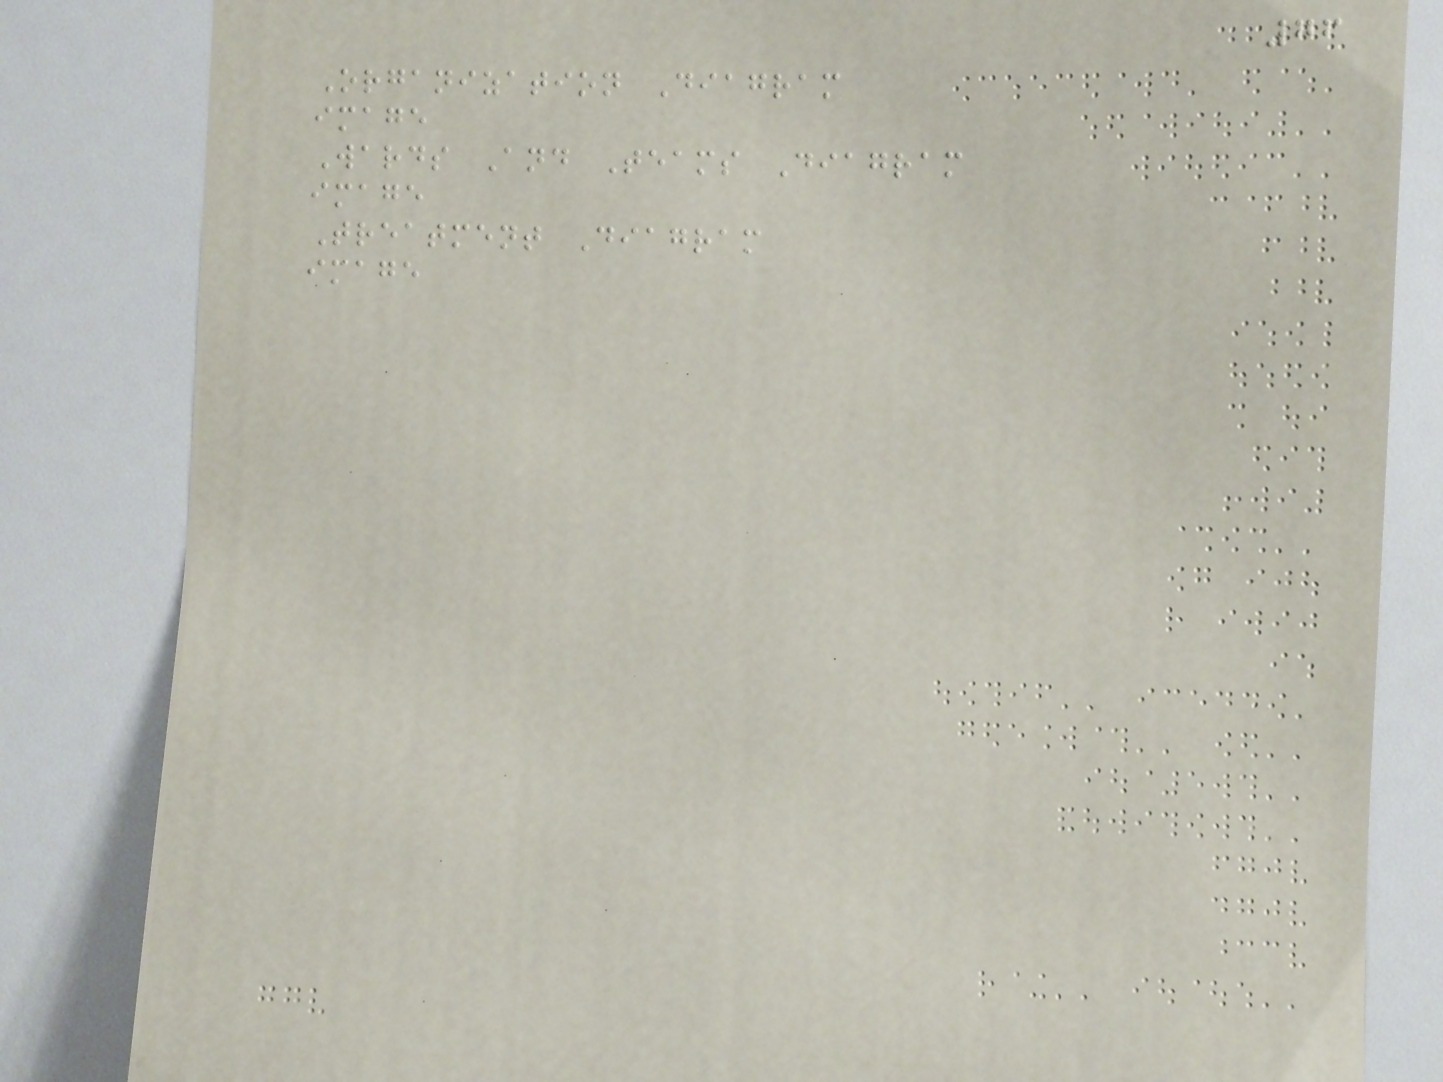76
Organization Diagram
image
Wards And Teams Diagram
image
Treatment Diagram
image
